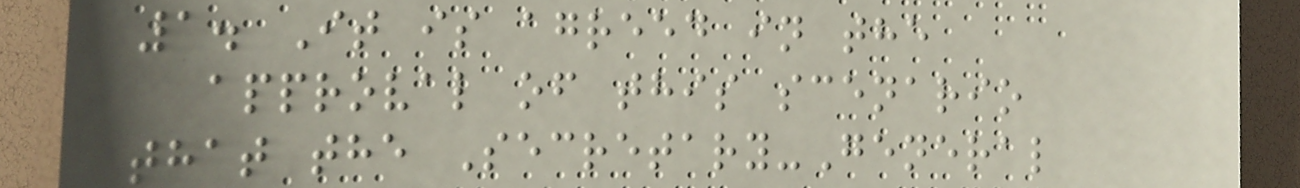1. It is agreed in the
approval of this scenario
that the Secretary-General
